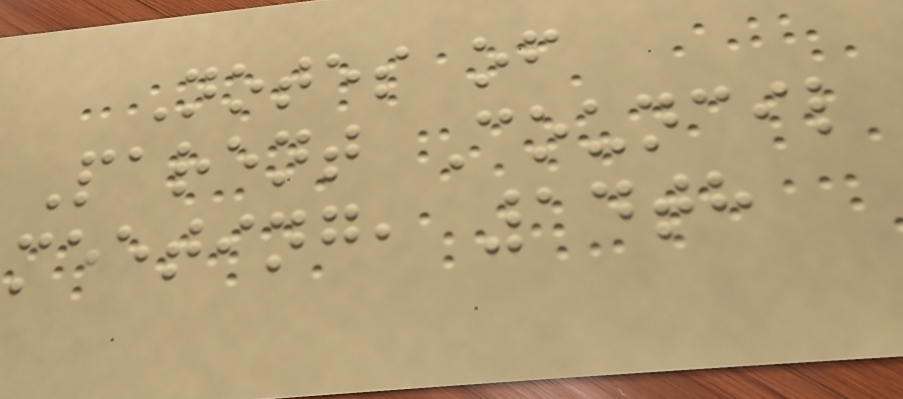Notes of
Parent Council
meeting, 14th
